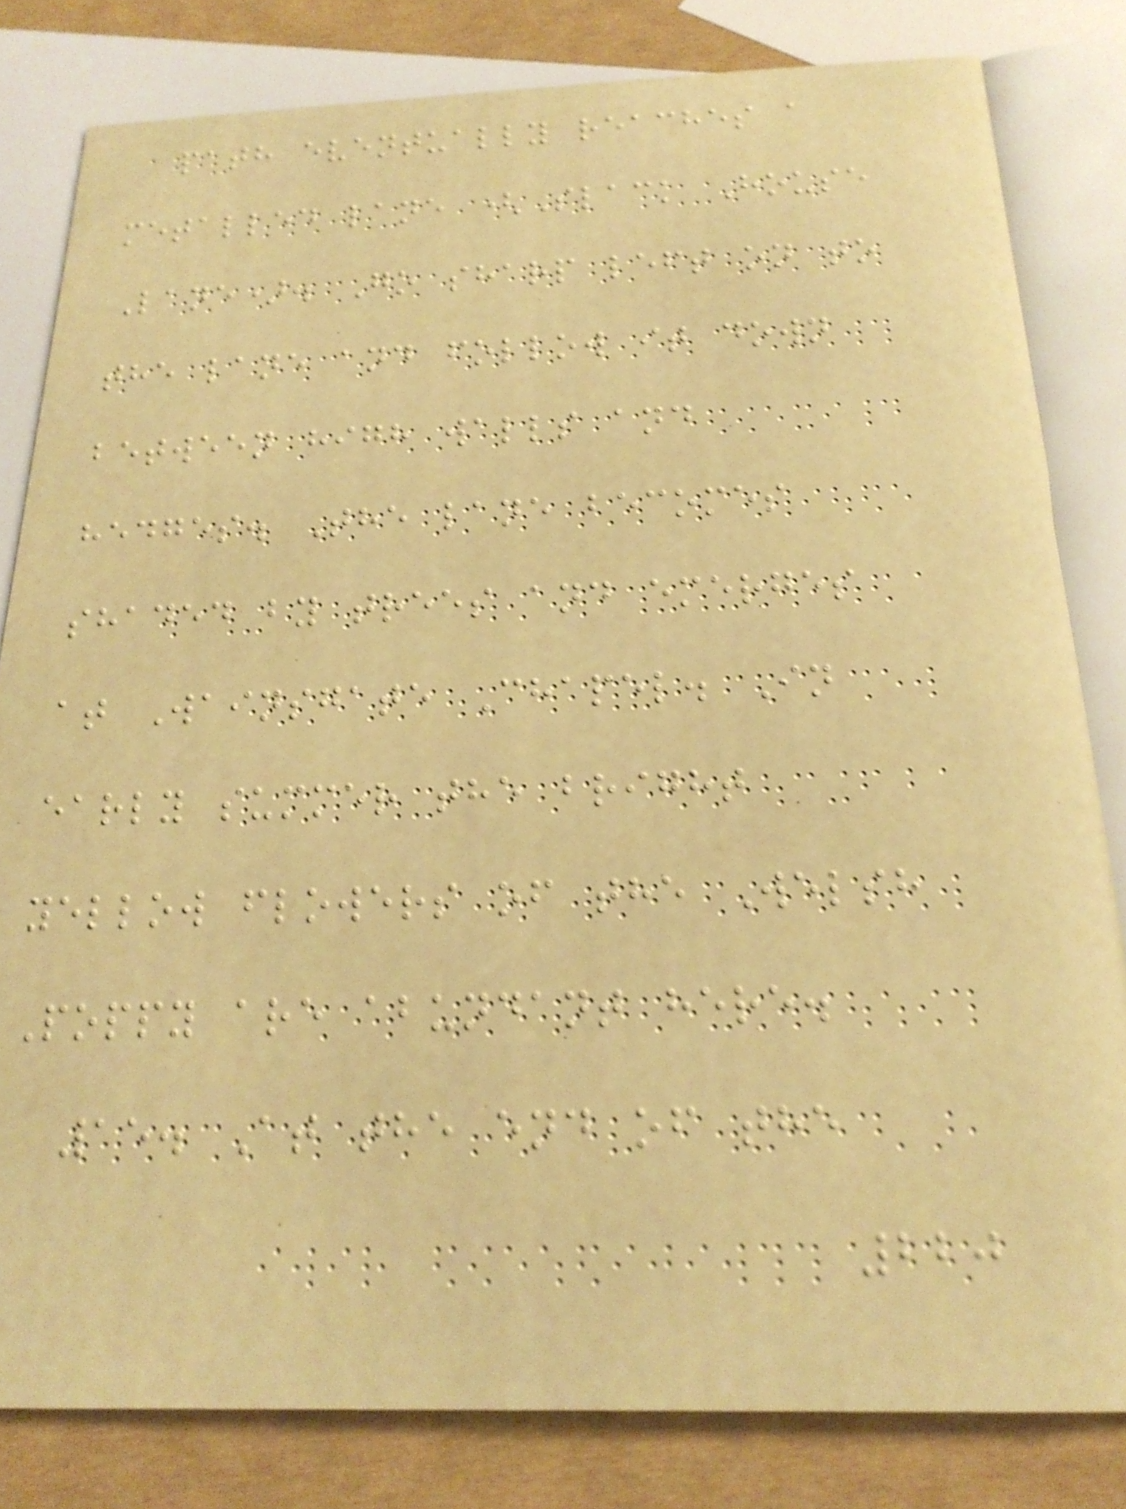path eventually reaches a
metalled lane (Slack House
Lane). Go sharp left on to
the lane and follow it down
between high walls and
hedges. The lane becomes
shaded by trees and emerges
at Wainsgate Chapel. In
early summer the bright
yellow flowers of the Welsh
Poppy are abundant here.
15. At the end of the
220
